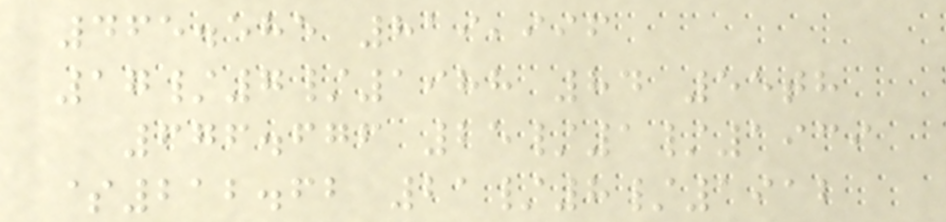465.585 819,996
17/7/1988 84 55th
676.676 25/1/1939
$212.62 21/8/1912
